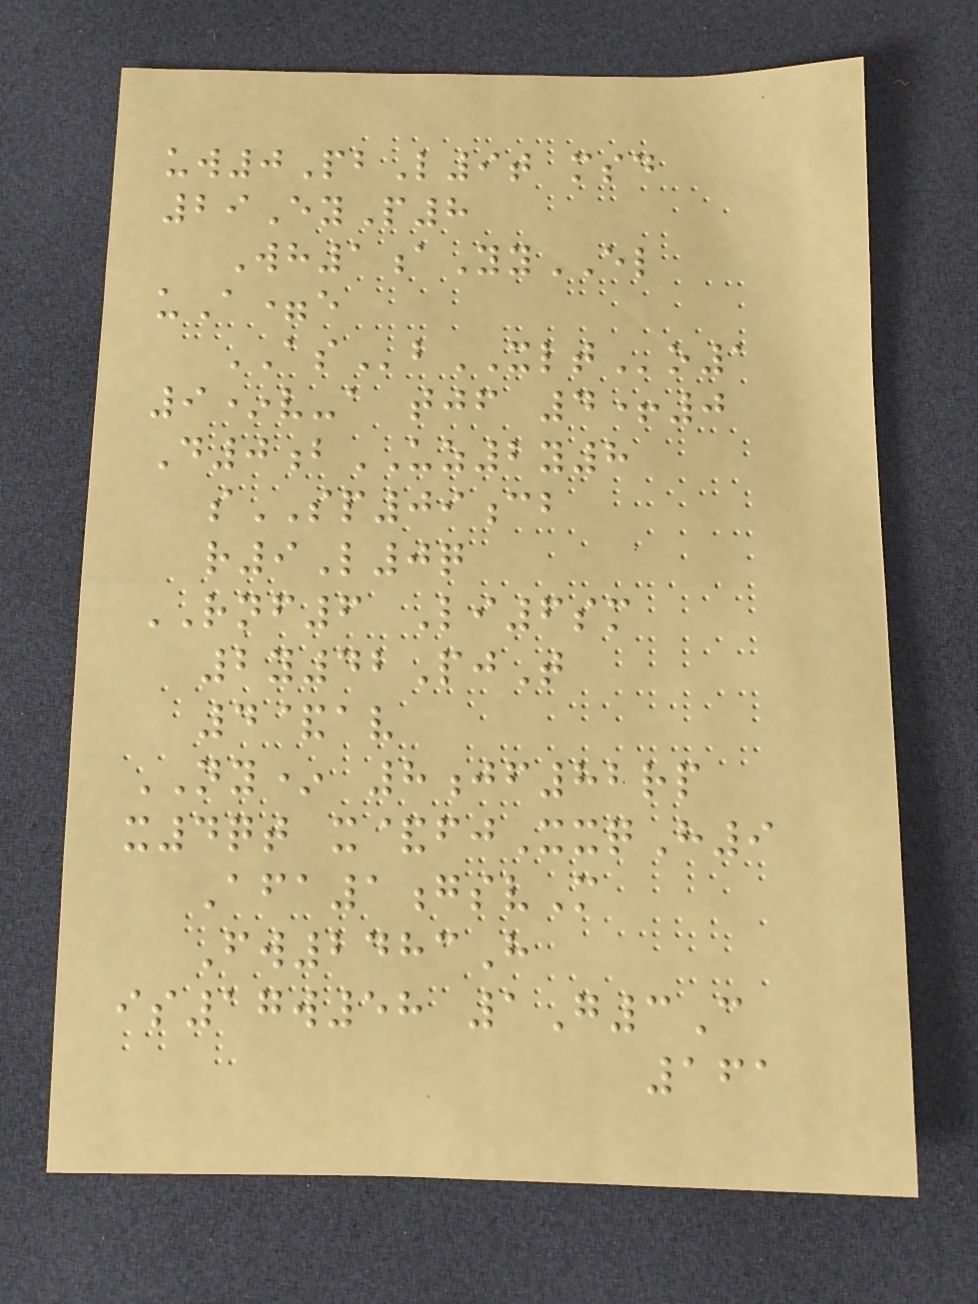uw0PbL9t msd
29EyP8
Wh1aYyEL
uA=e
ASbXLTo1
9*v-a tjf 4+0
D0bUZ2y8
sSP09cb
r9L0q
RNF6 Li6sm
2y42PjT
4&av
NY* 8jf82rp
x4qt x&fjXxqH9
Afa1gsvM
Fw2483H
is17w58 1G3C
161
